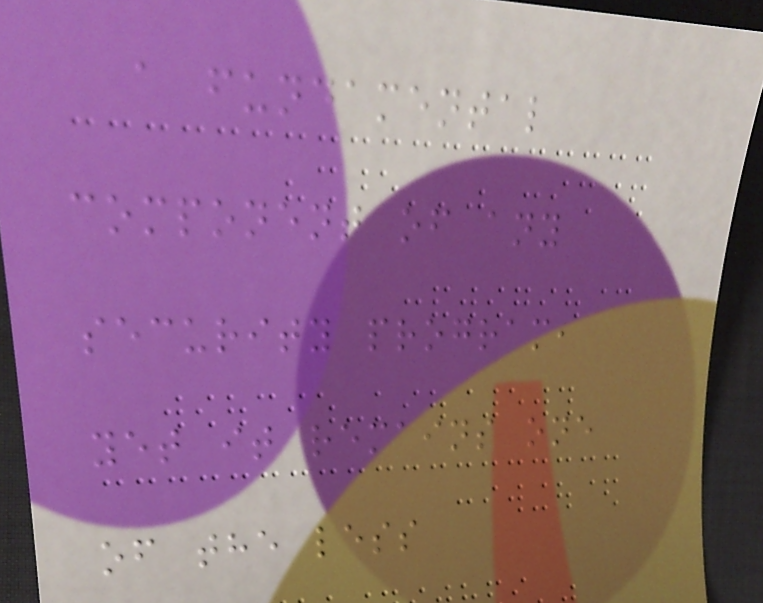a fundamental
component of any
security program,
yet it remains one
of the less
